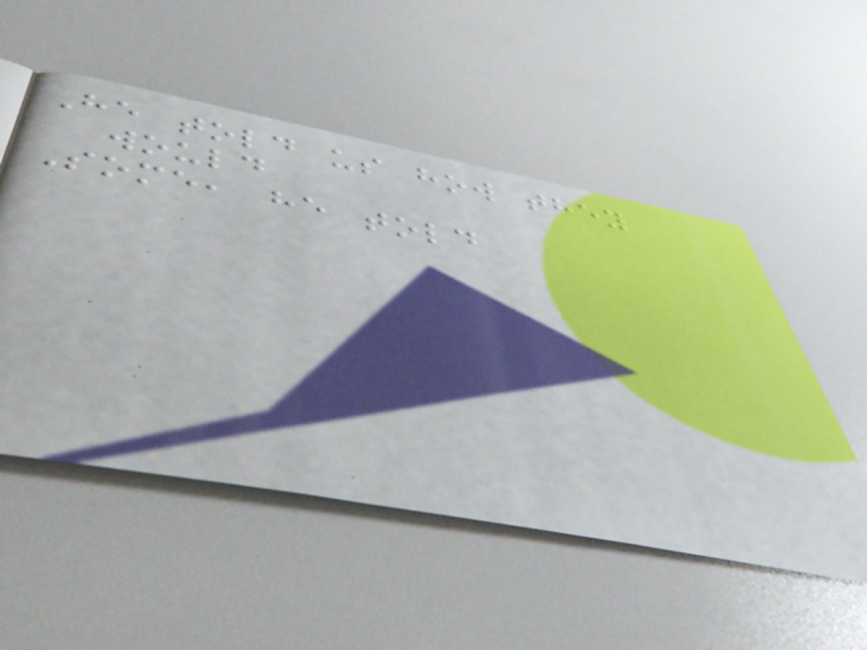He told us how they
would
Some, he told
